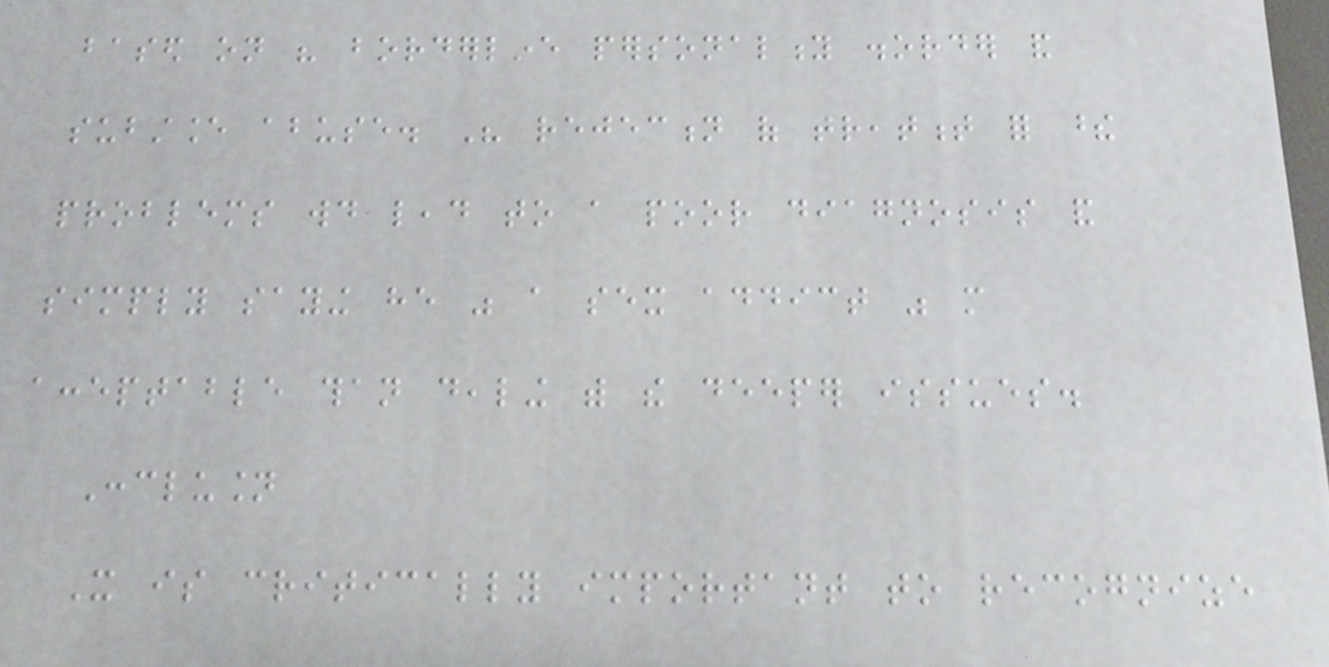based on his borderline personality disorder and
substance abuse. His rejection of treatment for these
problems would lead to a poor diagnosis and
simply saying he was a sex addict was more
acceptable than dealing with the deeper issues.
Conclusion
It is critically important to recognize
